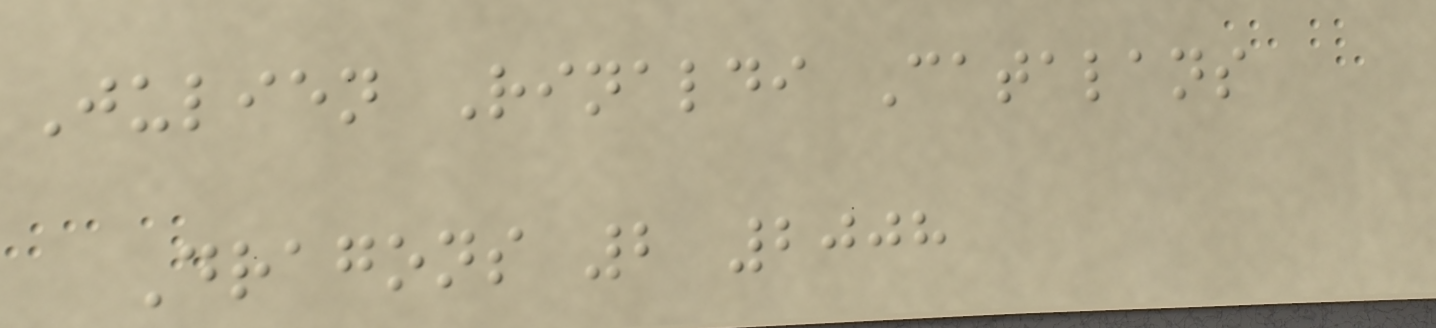Julien Rinaldi Catalans
Dragons 2 2008
